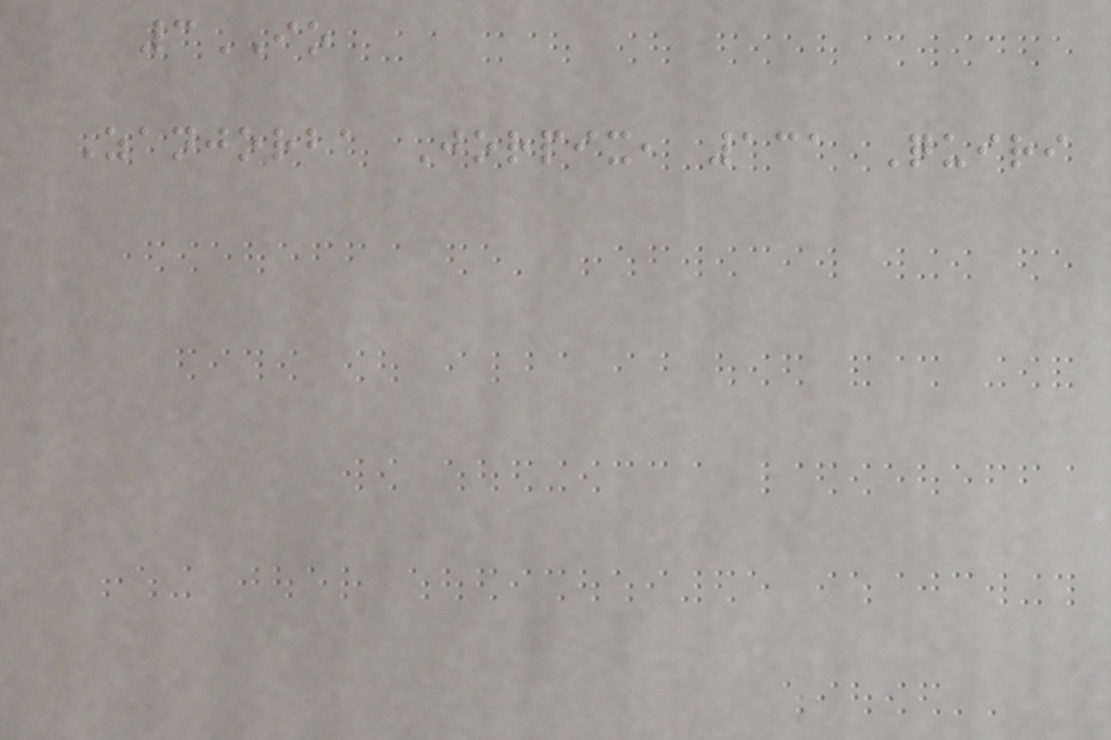3IO
Zanjorba Jorpix, 131 Quiri
